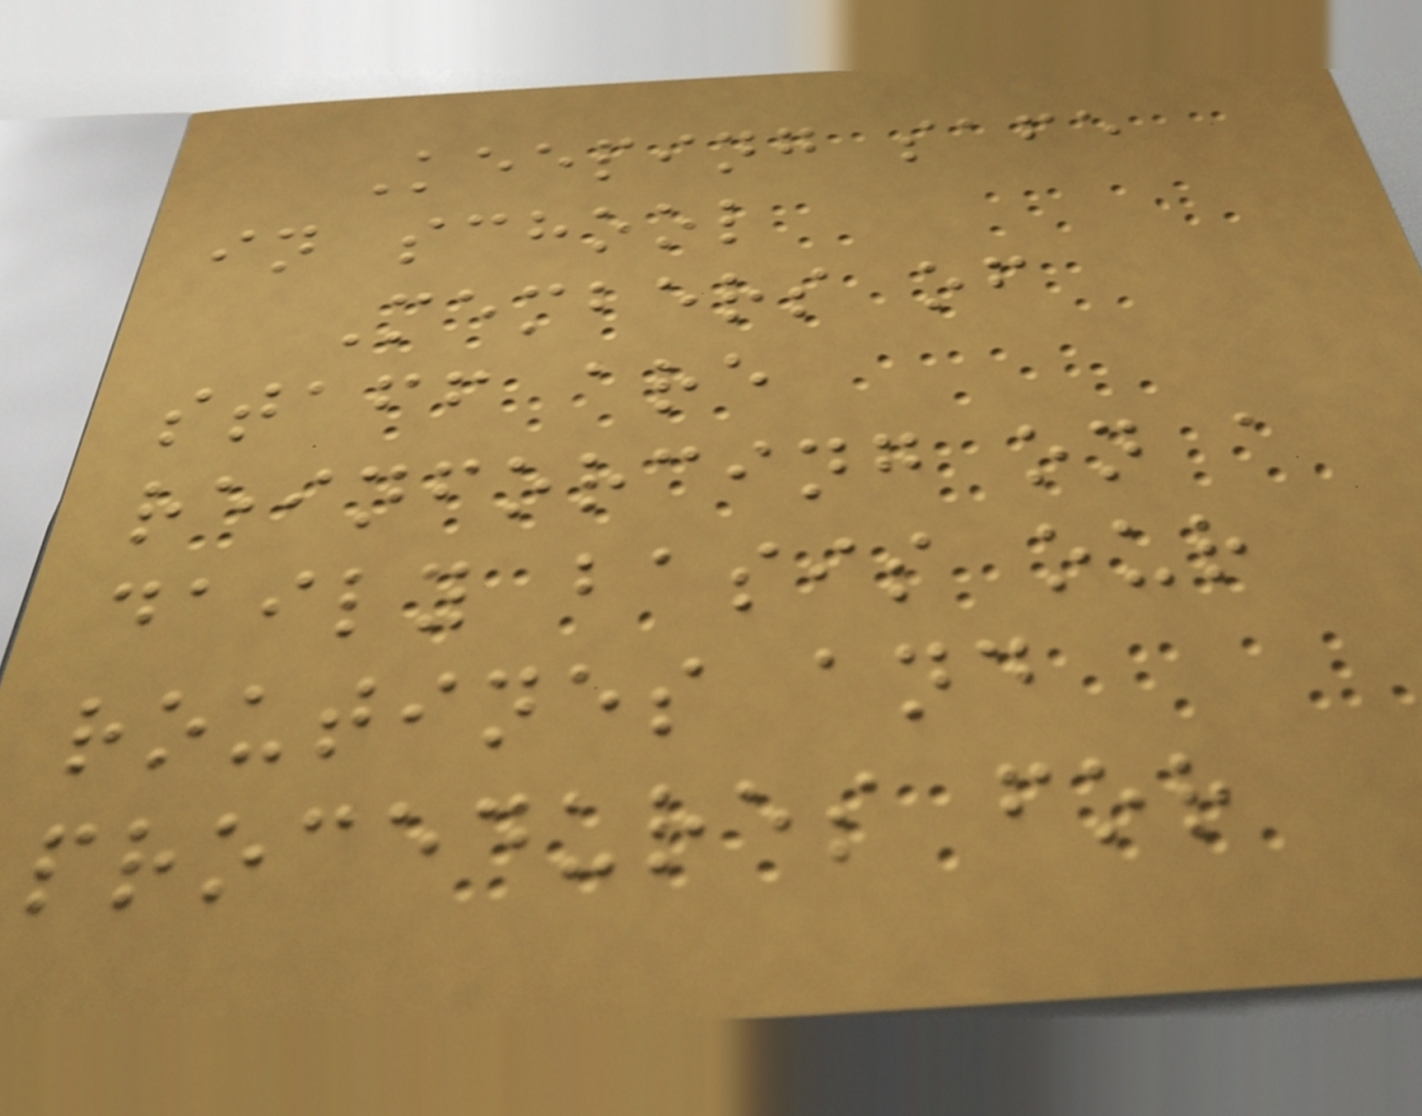Keeping safe
in school
Members of
staff are
reinforcing on a
daily basis our
routines and
procedures for
